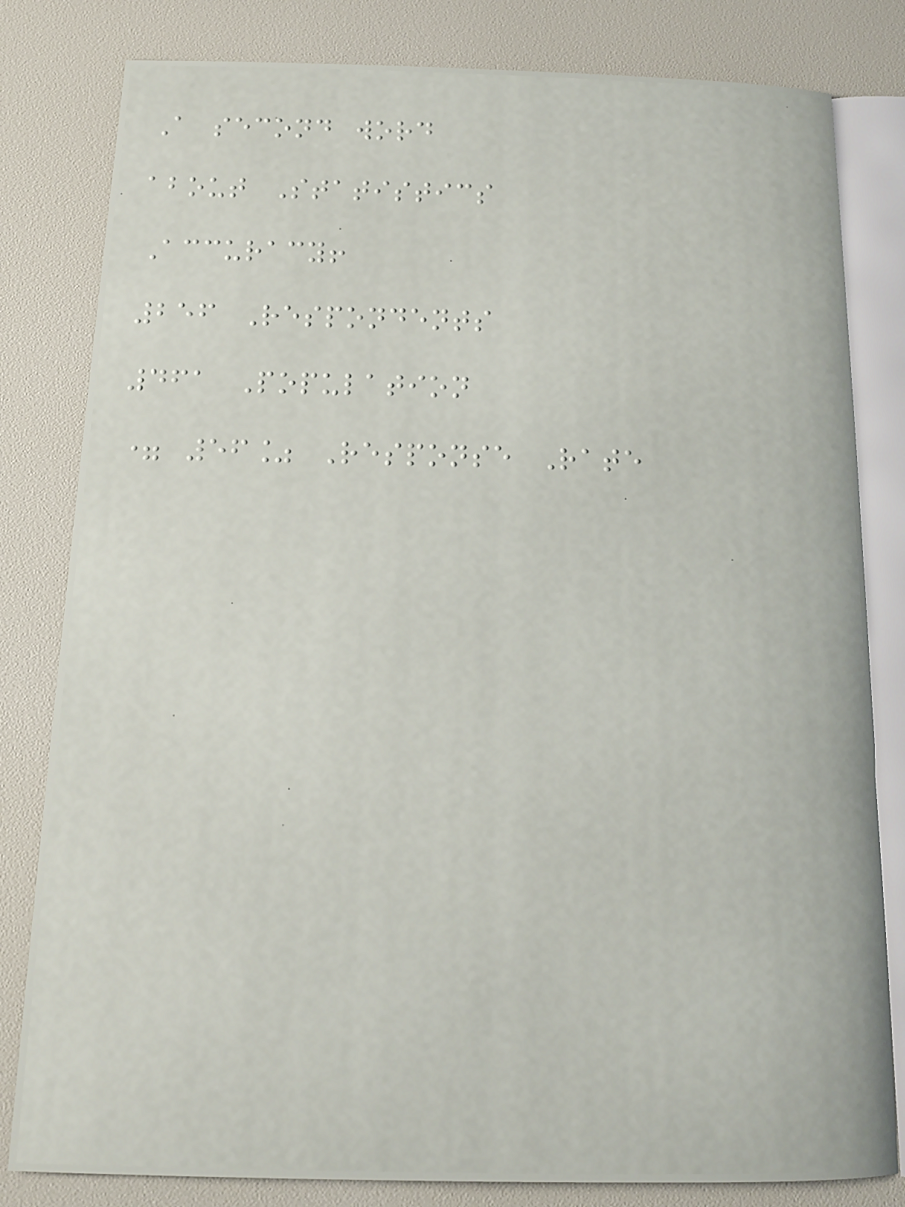A second word
about Statistics
Accuracy!
256 Respondents
461 Population
= 56% Response Rate
